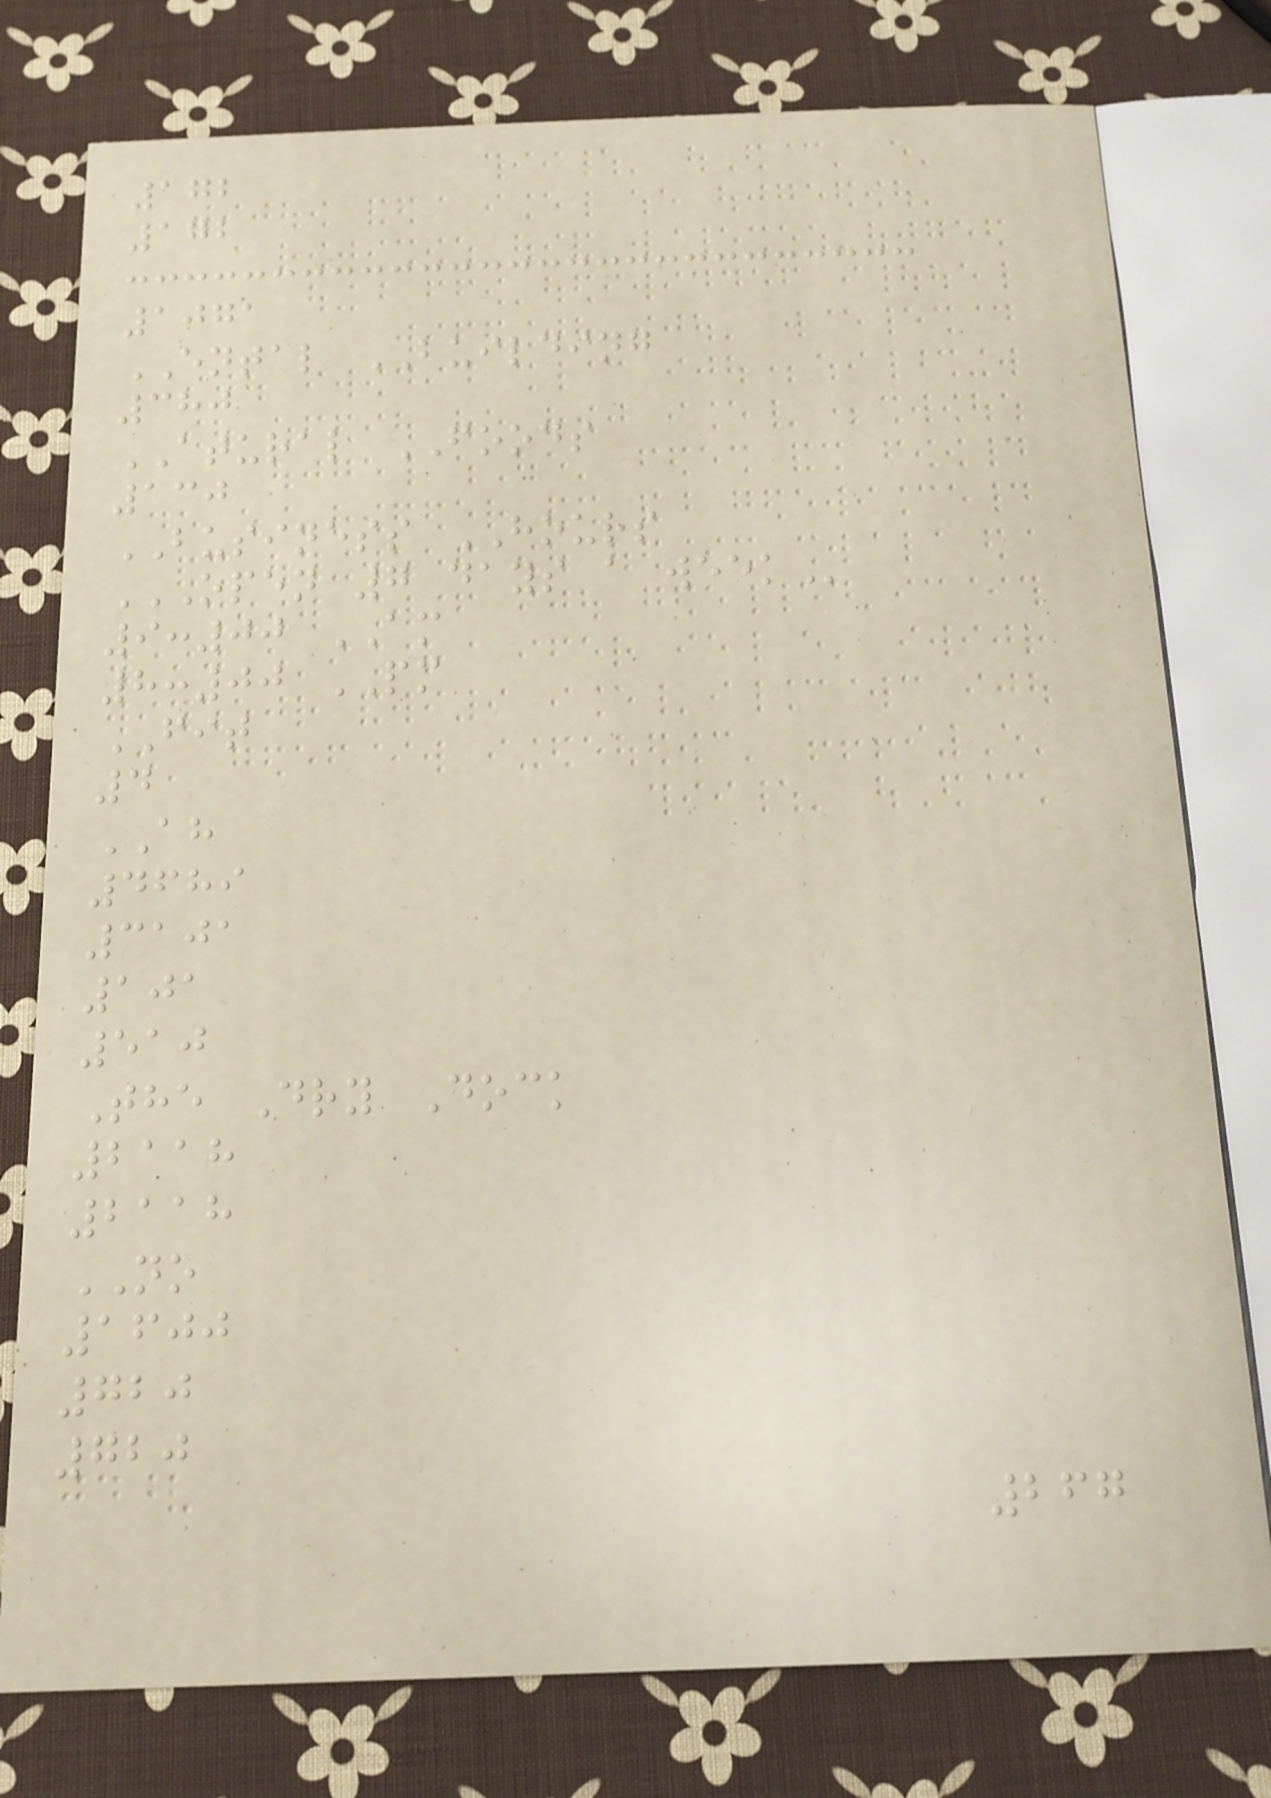172
172
1071
ENTAL BUILDING
380
ATURAL FOODS
130
BUSINESS HOURS
OPEN 7 DAYS A WEEK
9:00 AM
8:00 PM
FIT
4
AH
4689
3101
101
510
The Dry Dock
2118
2118
NO
1600
720
720
267
